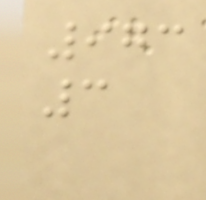973
3
